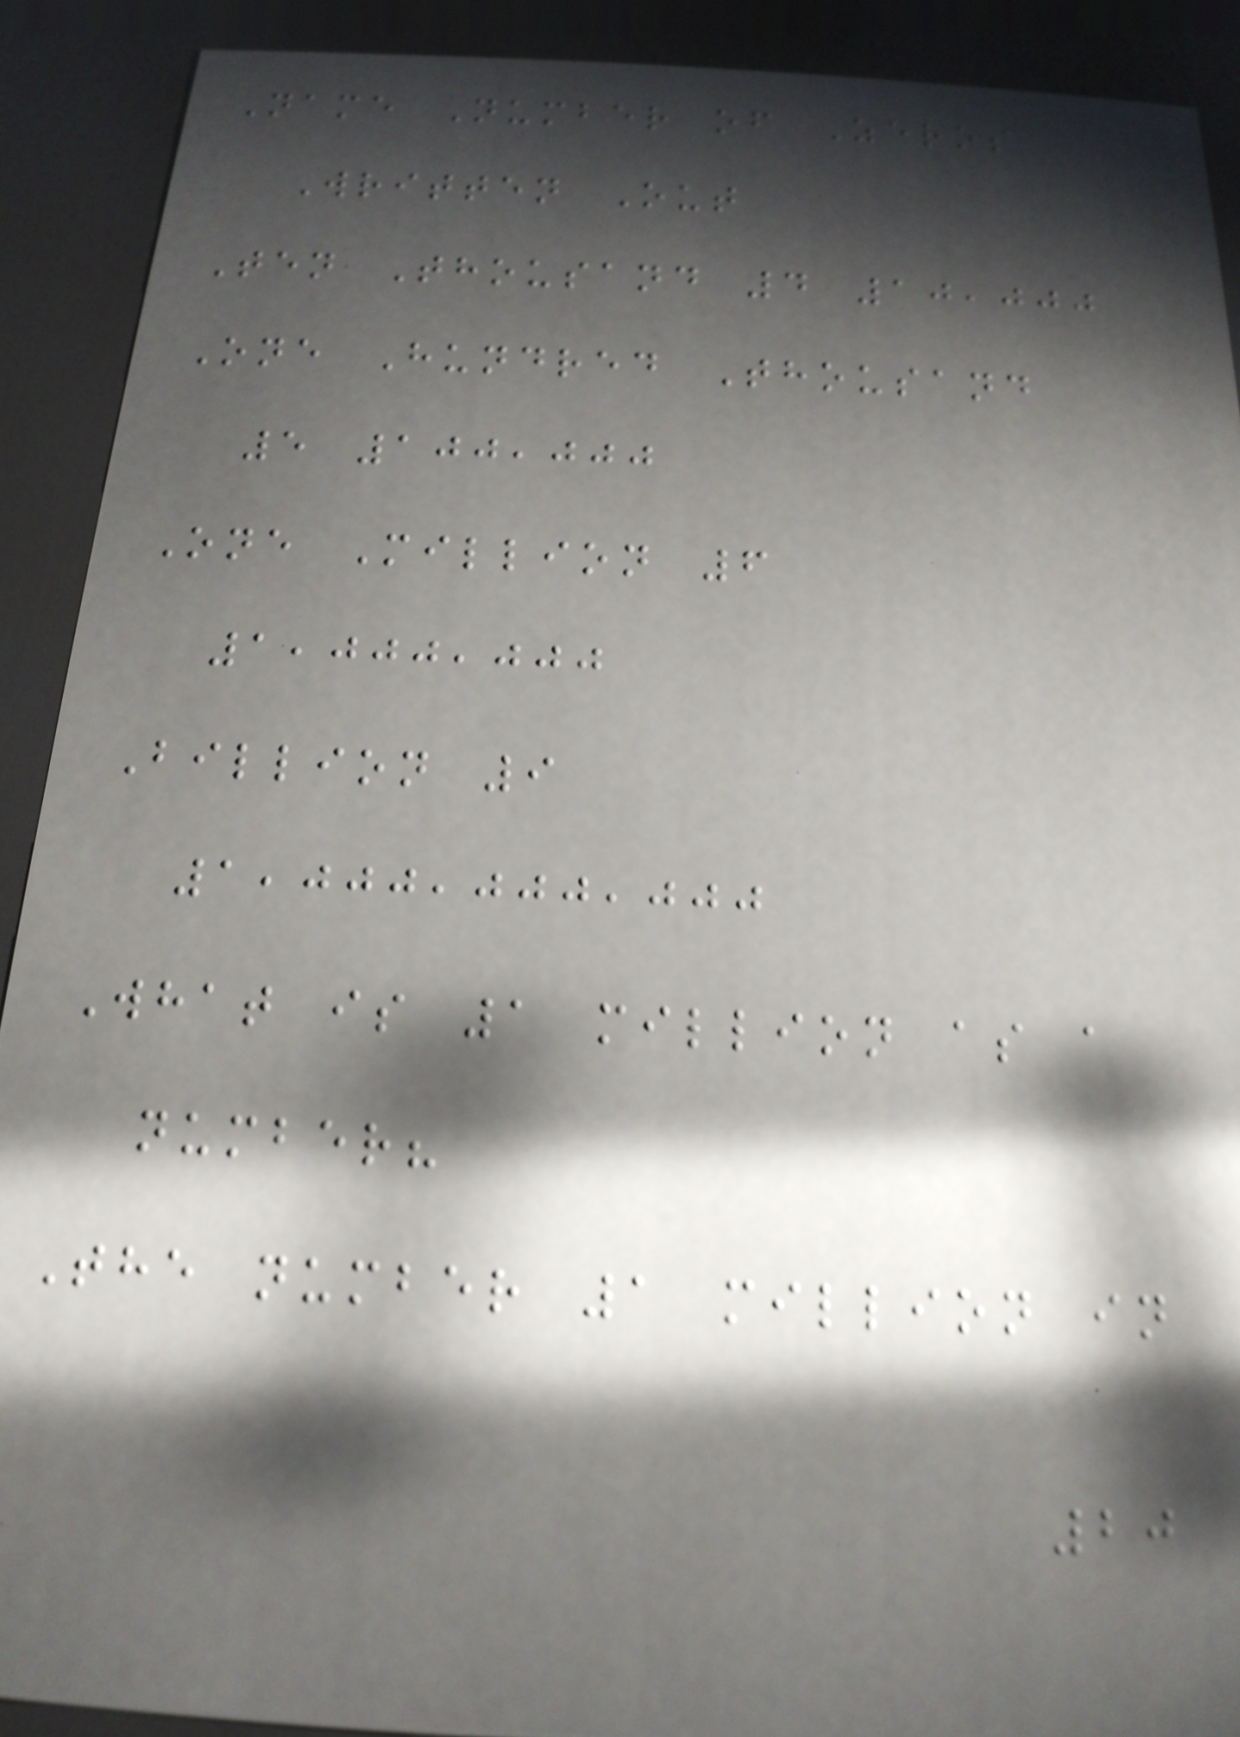Name Number of Zeros
Written Out
Ten Thousand 4 10,000
One Hundred Thousand
5 100,000
One Million 6
1,000,000
Billion 9
1,000,000,000
What is 1 million as a
number?
The number 1 million in
20
